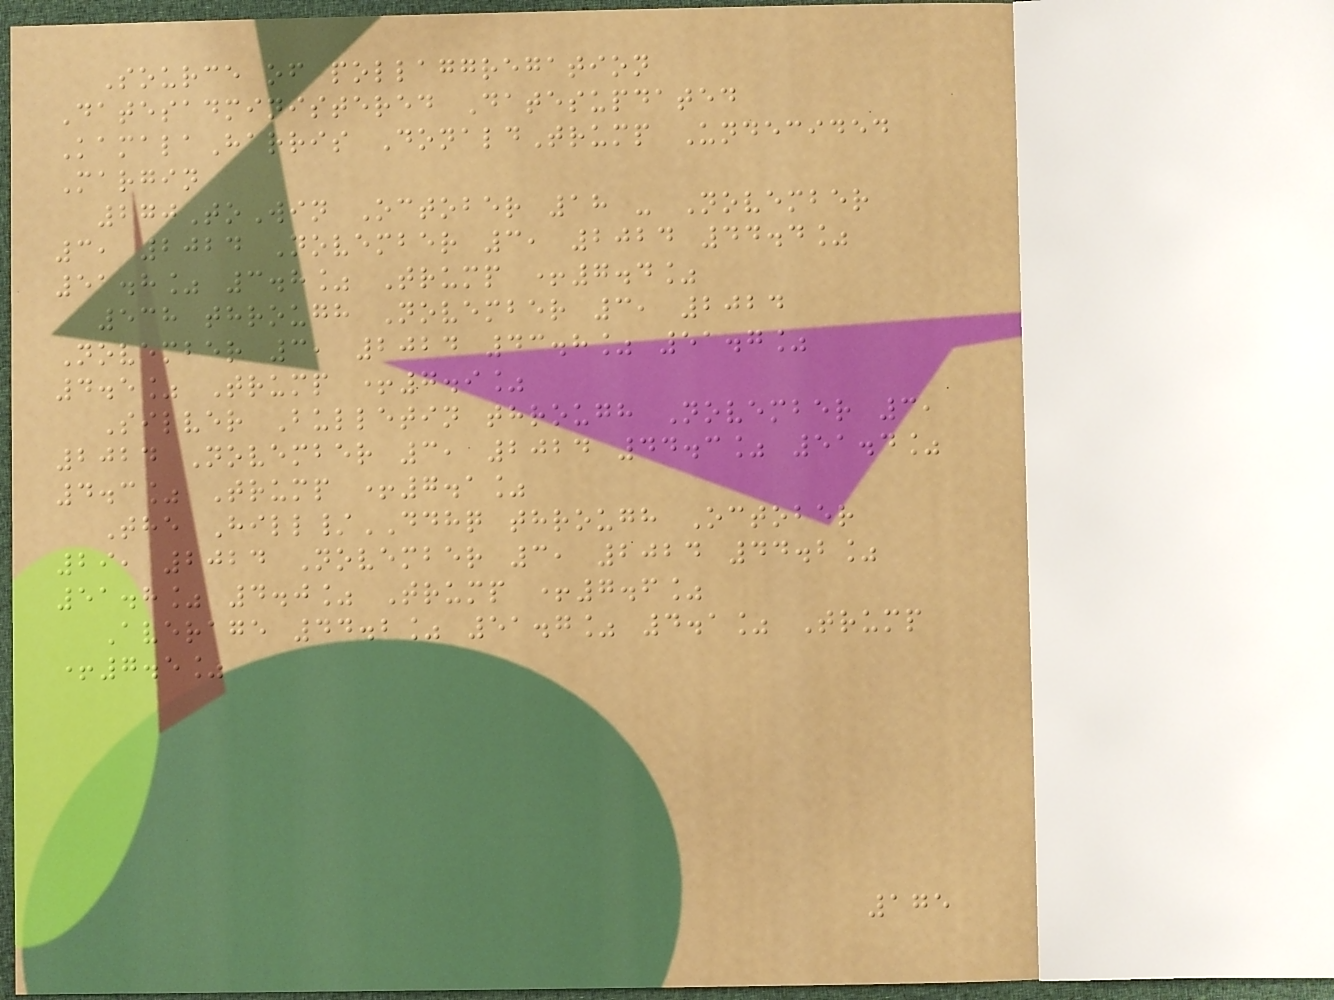Source of pollaggregation
Datesadministered Datesupdated
KamalaHarris DonaldTrump Undecided
Margin
270ToWin October 18 - November
3, 2024 November 3, 2024 44.4%
51.8% 3.8% Trump +7.4%
538 through November 3, 2024
November 3, 2024 43.8% 51.7%
4.5% Trump +7.9%
Silver Bulletin through November 3,
2024 November 3, 2024 44.3% 51.4%
4.3% Trump +7.1%
The Hill/DDHQ through October
29, 2024 November 3, 2024 44.2%
51.8% 4.0% Trump +7.6%
Average 44.2% 51.7% 4.1% Trump
+7.5%
175
